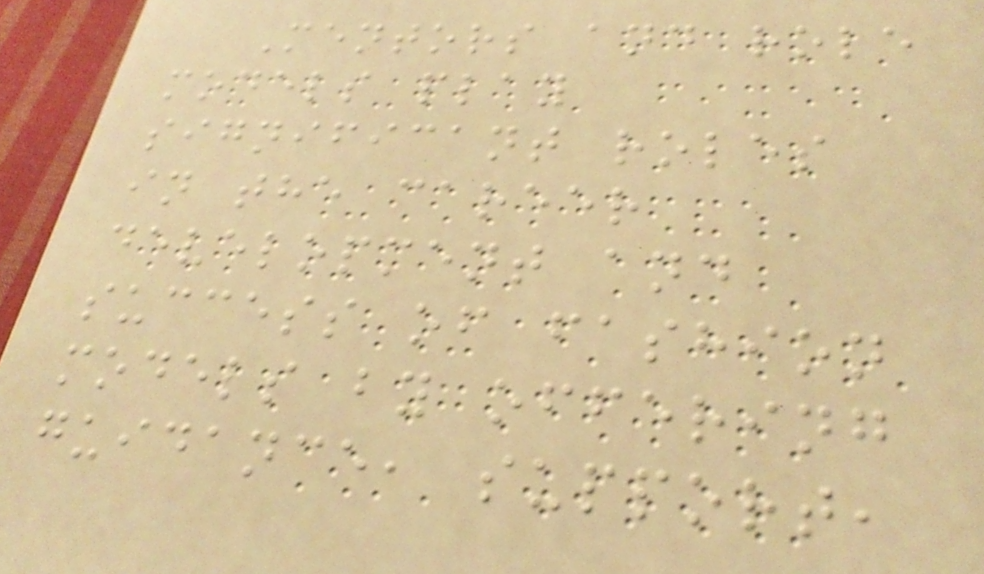Mentors and role
models play
significant roles
in the career
development and
success of fashion
models by offering
guidance, support,
